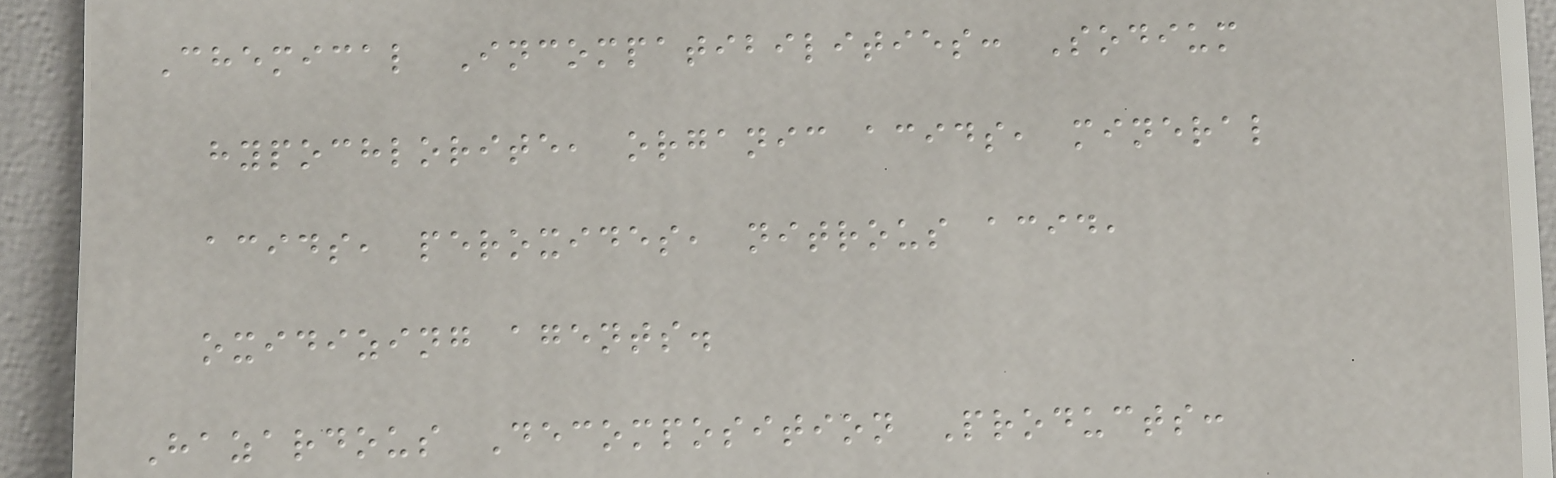Chemical Incompatibilities: Sodium
hypochlorite, organic acids, mineral
acids, peroxides, nitrous acid,
oxidizing agents.
Hazardous Decomposition Products:
